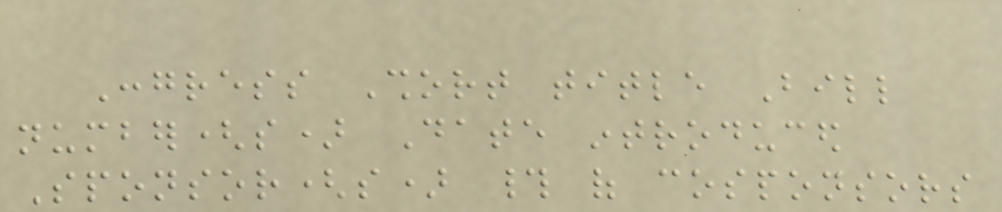Congress Short title Bill
number(s) Date introduced
Sponsor(s) # of cosponsors
